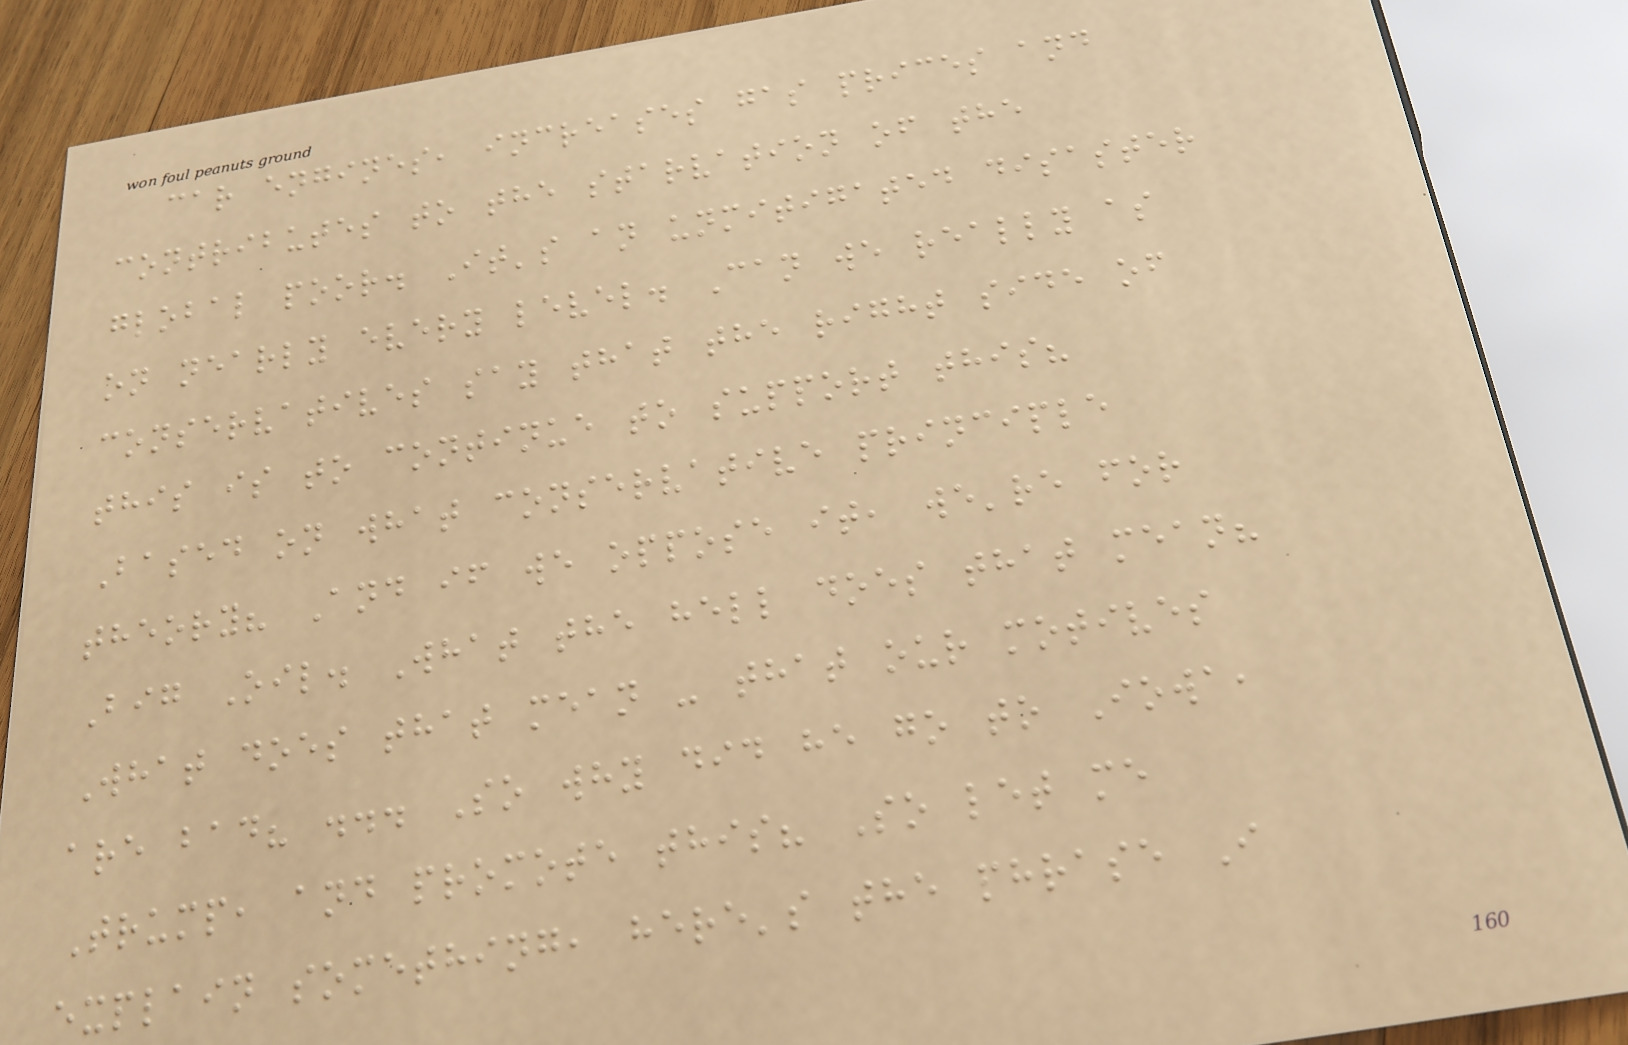car engines, increases gas prices and
contributes to the starvation of the
global poor. It's an unmitigated disaster
on nearly every level. Can we really as
conservatives say that the right side of
this is to continue to support this?
Based on what conservative principle
theory? And if we oppose it, we're for
Big Oil. What the hell does that mean?
What does that mean - that our motives
are bad? ... So why did he go to Iowa,
Trump, and promote this? So let me
explain something, here's the phrase I
